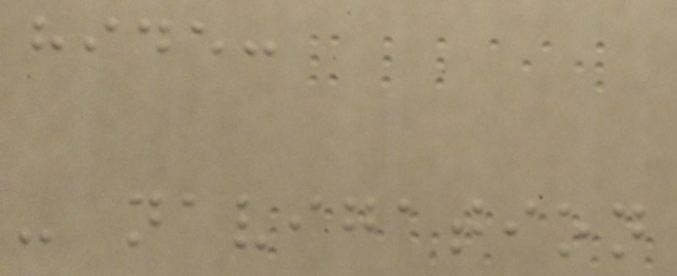hide:
- navigation
